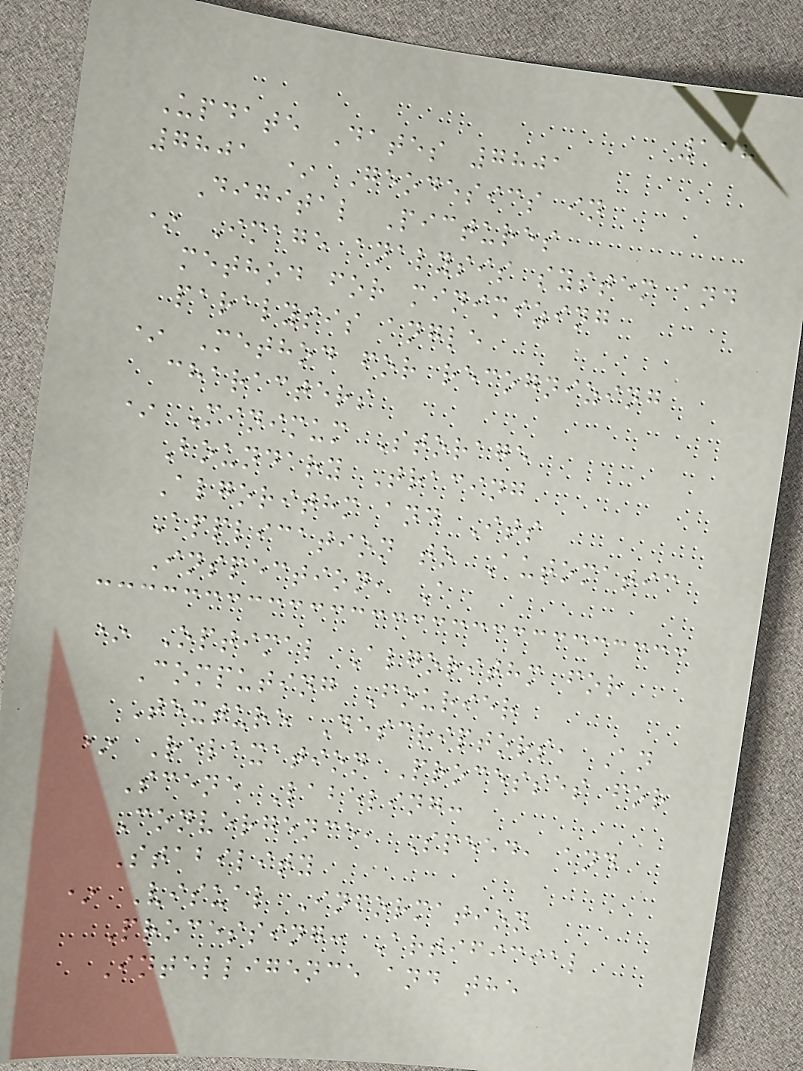118
Update Dates 7801
7801 * Geodesics in
Digital Pictures
* Image analysis system and
method for minimizing
paralysis angle
* Method for recognizing
characters
* Minimum Storage
Boundary Tracing
Algorithm and Its
Application to Automatic
Inspection, A
* Optimal Algorithm for
Computing Fourier
Texture Descriptors, An
* Relaxation Processes for
Scene Labeling:
Convergence, Speed, and
Stability
* Visual Information
Processing: Artificial
Intelligence and the
